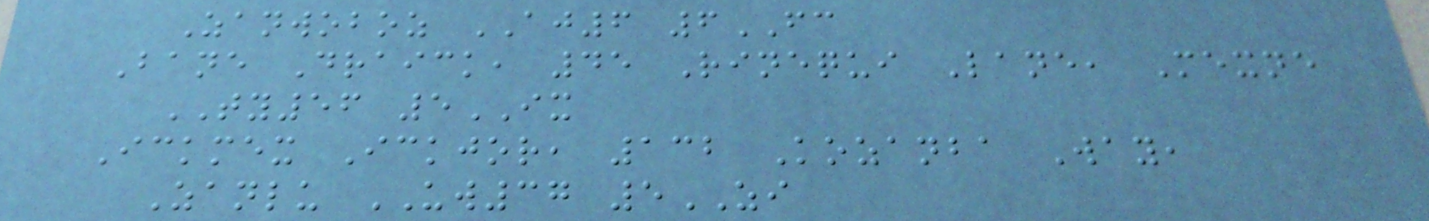Zanwoboz AJ6 6FC
Bane Draick, 45 Rinequi Lane, Mexne
TY56 5IX
Ickmex Ickjor, 132 Kozanba Way,
Zanlu UW37 5ZI
